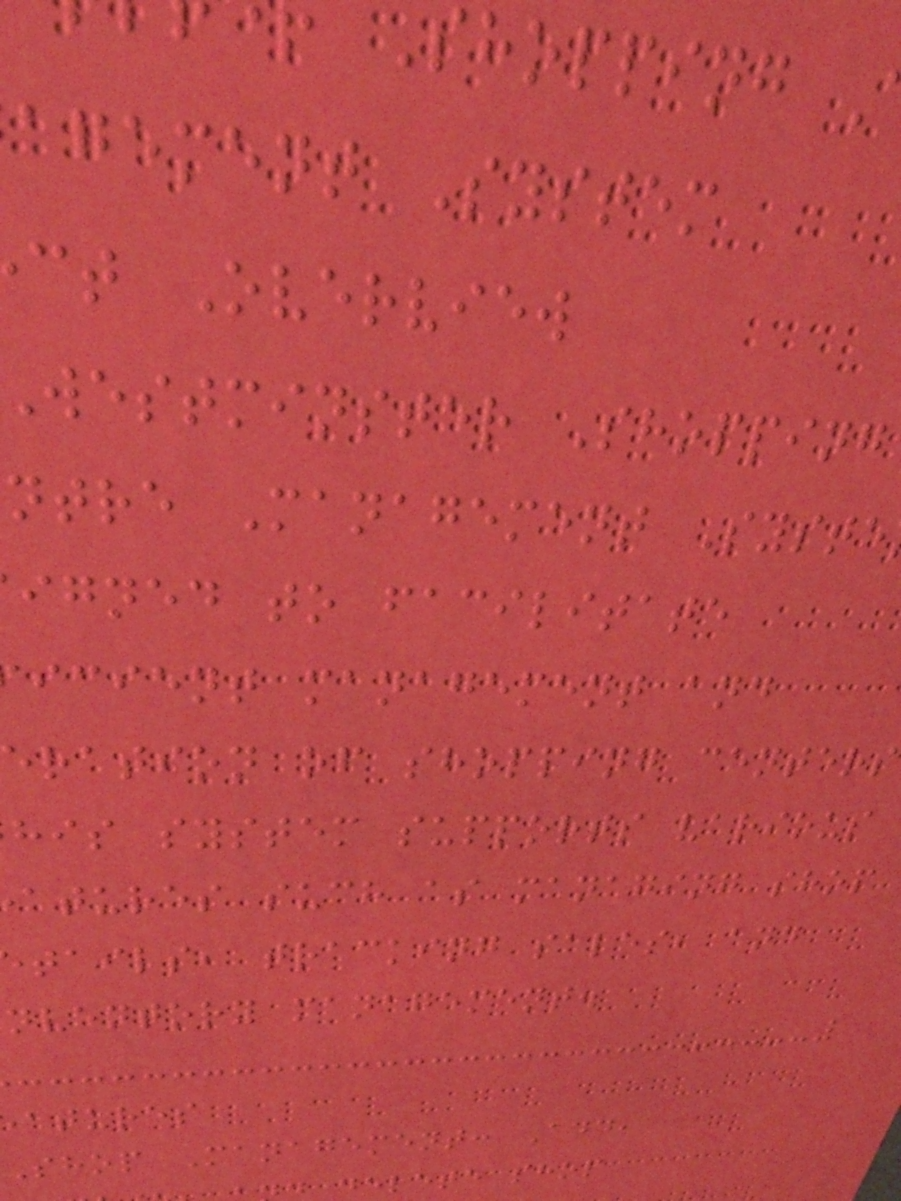shopping
agement System
ct Overview
westminster Shopping
ntre Management Syste
igned to facilitate
icient management and
eration of shopping centers
his system supports various
atures such as managing shop
tails, tracking sales, and
nventory management.
atures
Shop Management: Add,
delete shop
